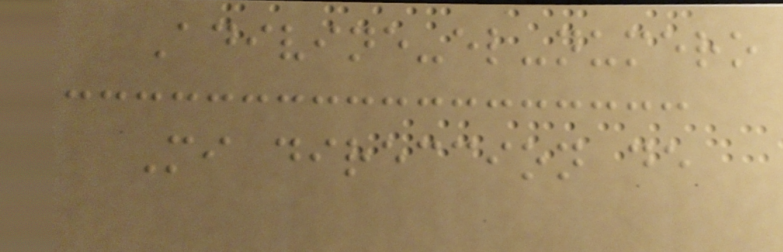Adivine-el-numero
Mi direccion de
